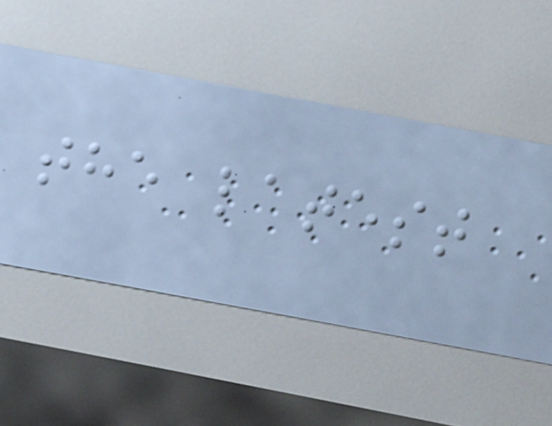the latest
